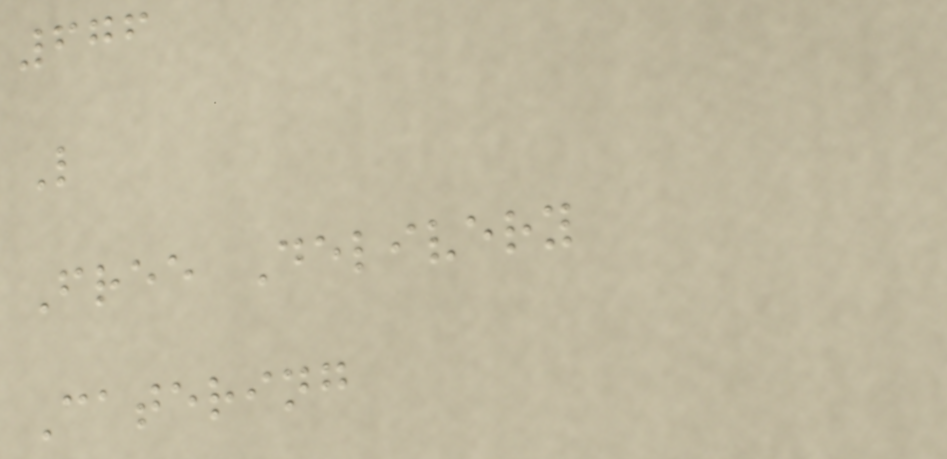676
L
Free Delivery
Catering
